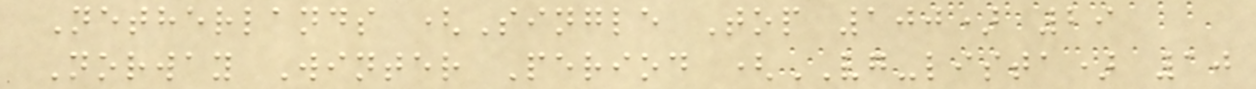Netherlands (Single Top 100) 29
Norway Winter Period (VG-lista) 10
